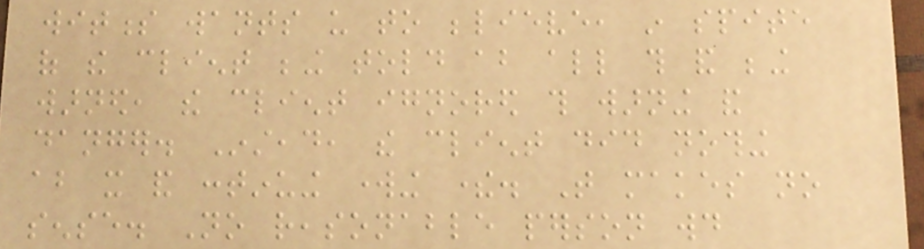witness wants us to believe, in spite
of the client being told about all this and being
warned, the client ignored this warning and
danger. Instead, the client did nothing
about it and continuing working there. That makes no
sense. No reasonable person would
